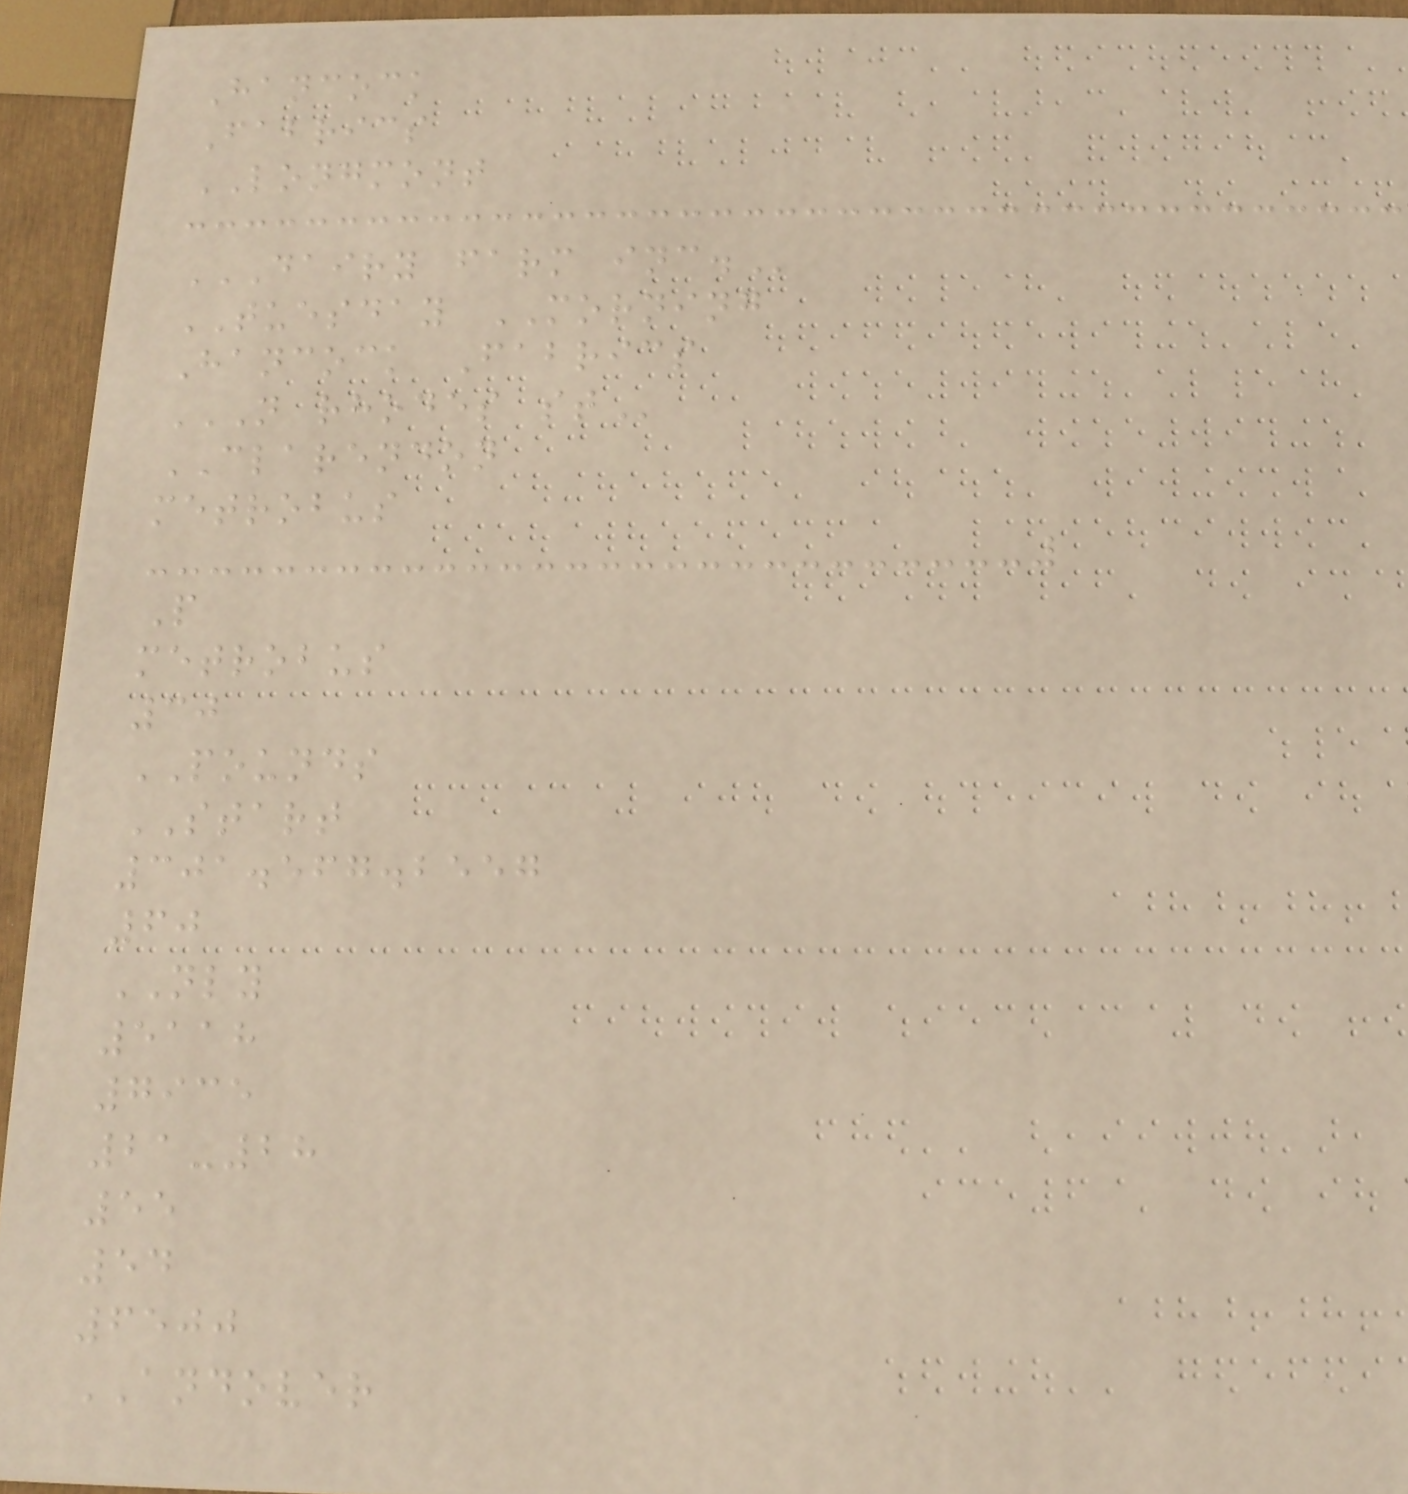Hancock
Fabrics
LONGMONT
DAIRY FARM INC.
TUESDAY MORNING
Hancock Fabrics
N RHODES ST
CLARENDON
metrobus
P
metrobus
30
POUNDS
START
301.567.2557
60
NLY
5118
7935
21-28
55
54
6500
ANDOVER
